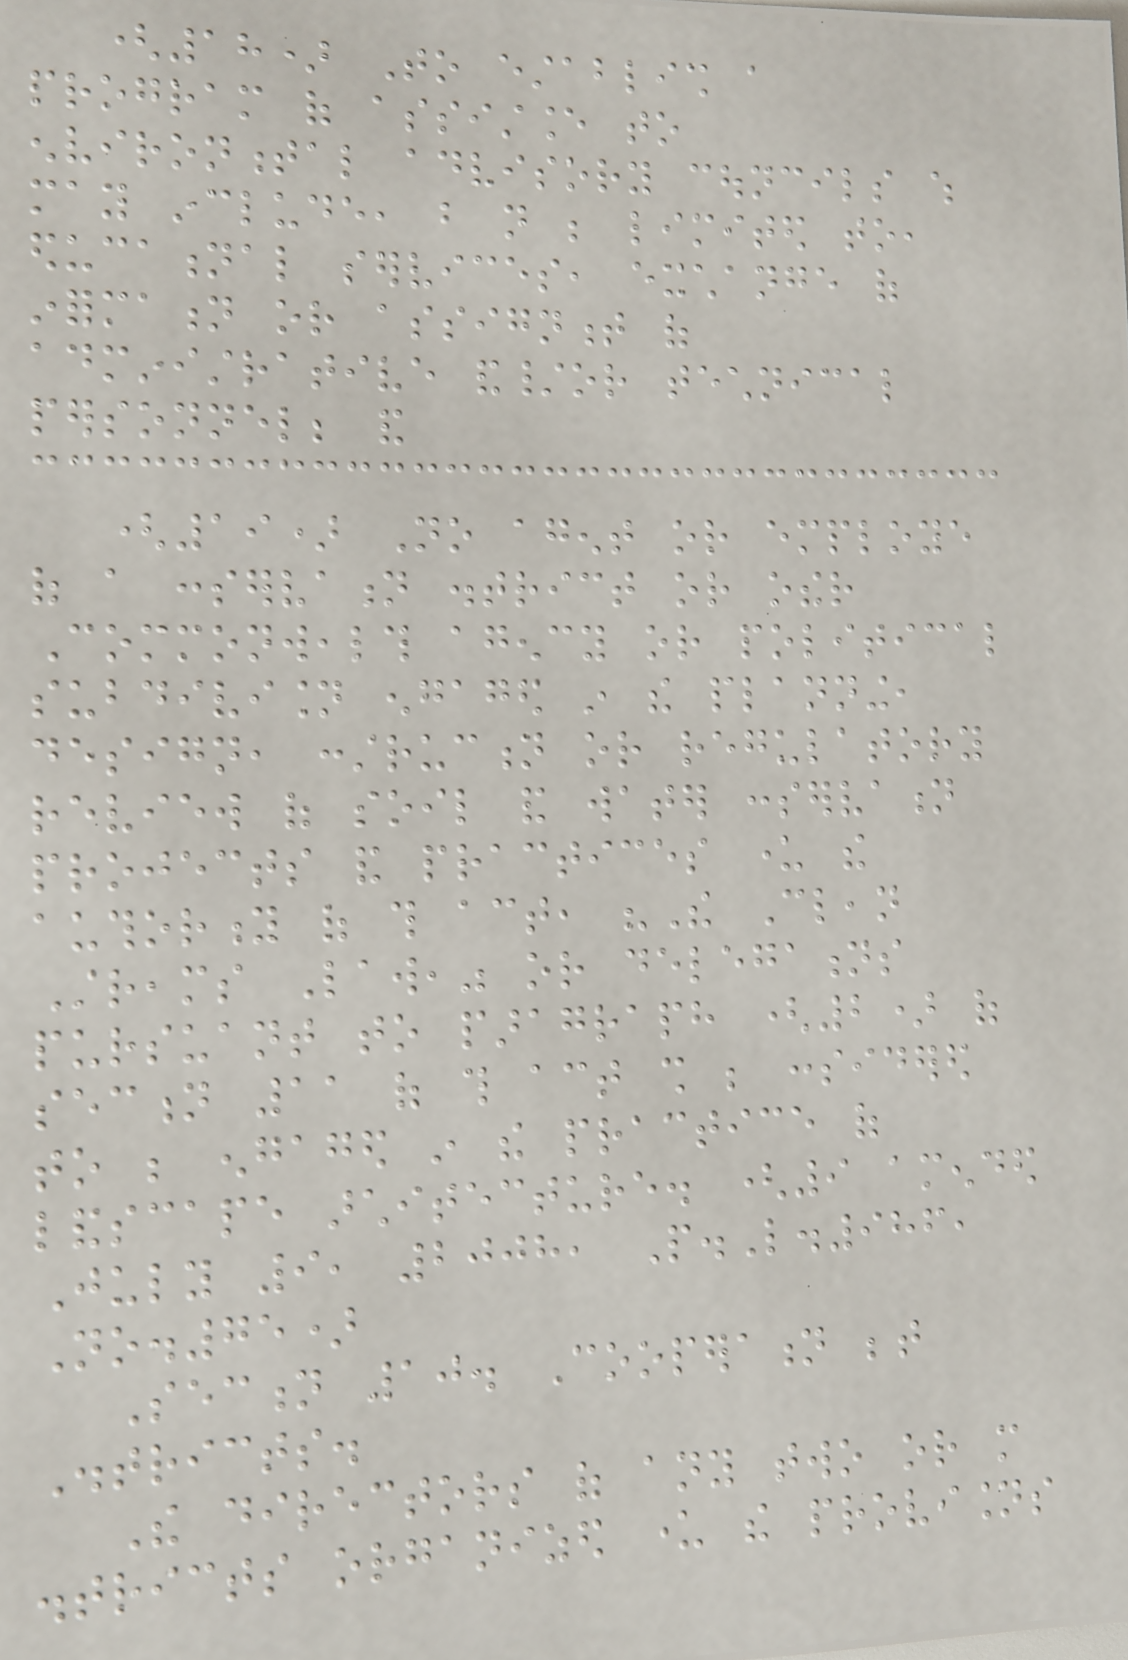(18) To establish a
program of assistance to
environmental advisory councils which
may include, but not be limited to,
educational services, exchange of
information or assignment of
administrative and/or technical
personnel; and
(19) No agent or employe
of a conservation district or other
Commonwealth agency or political
subdivision engaged in the planning,
design, construction or regulatory
review of soil and water conservation
projects and practices under the
authority of this act, "The Clean
Streams Law," or delegations
pursuant to paragraph (2) of
section 11 of this act shall be considered
to be engaged in the practice of
landscape architecture. (9 amended
July 9, 2008, P.L.986,
No.75)
Section 10. Cooperation between
Districts.
The directors of any two or more
districts organized under the provisions
